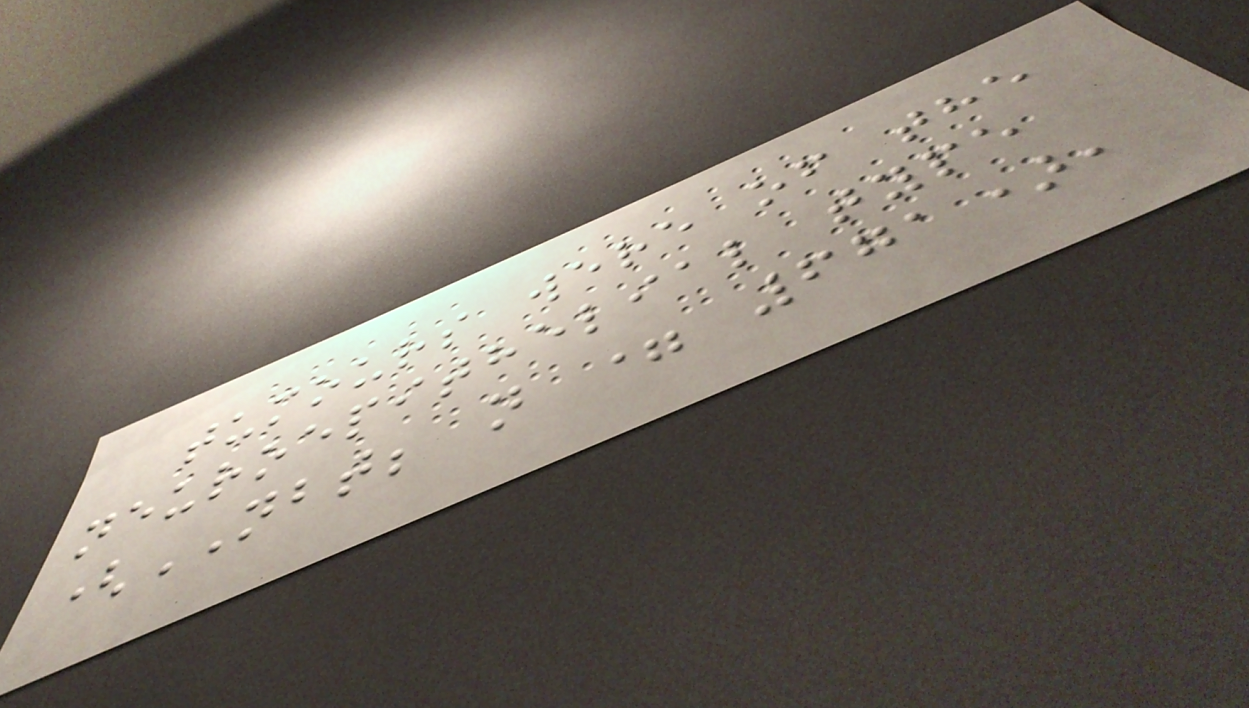tumours were of the
neuroepithelial type
(NBT; n = 671),
